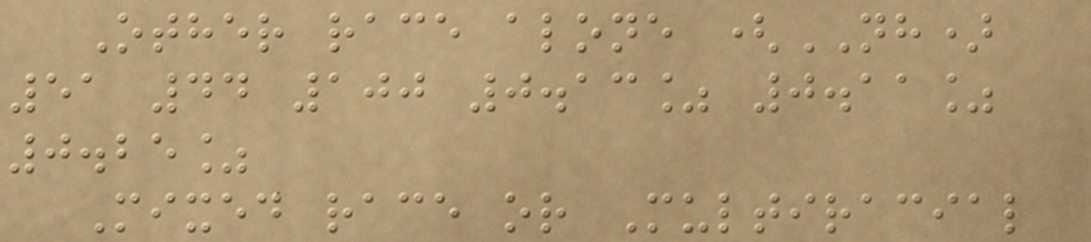Other race alone (NH)
51 44 100 0.13% 0.11%
0.25%
Mixed race or Multiracial
